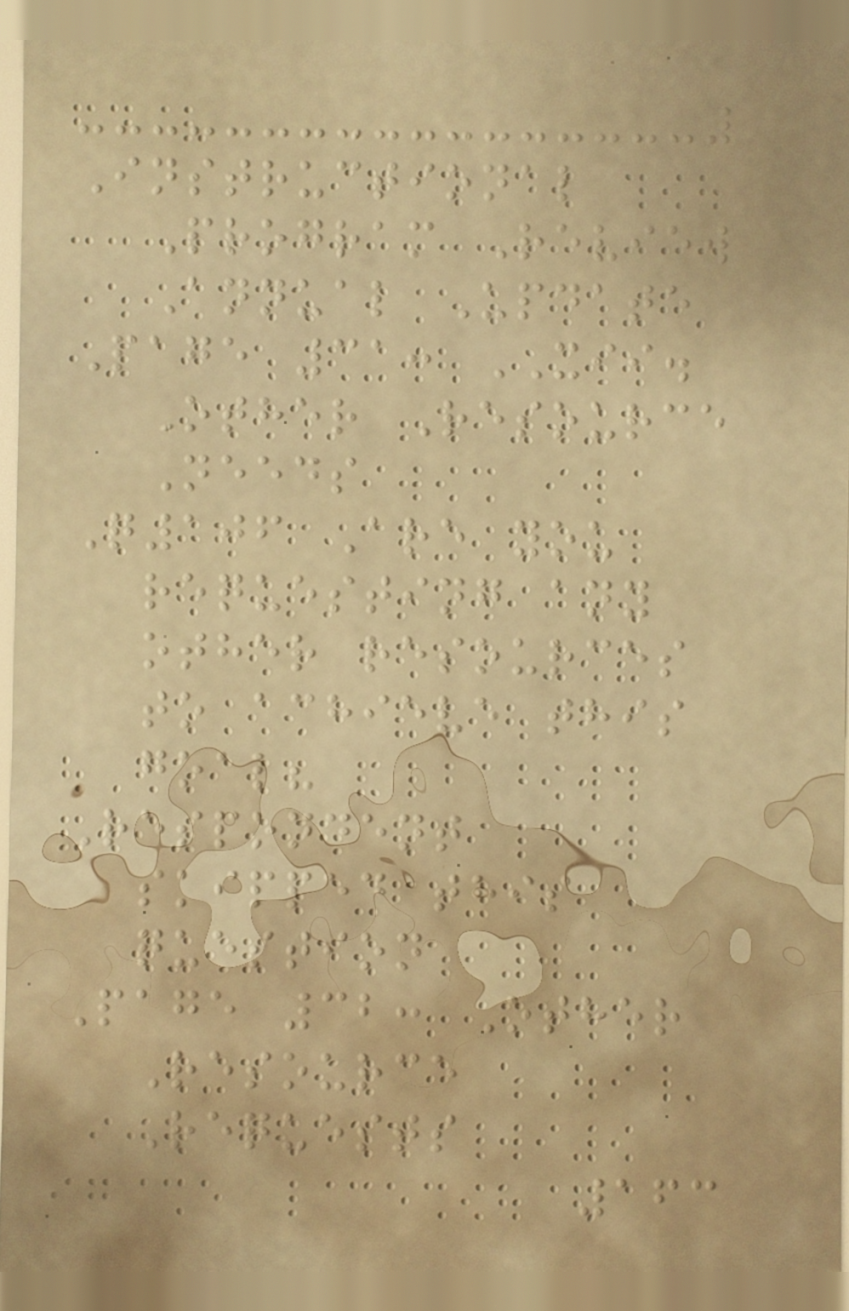Instructional
Program Review
Annual Update
Page 31: XII.
Other Resource
Needs
Q106 Are you
requesting any
other resources
to achieve this
goal?
Respondent
skipped this
question
Page 32: Other
Resource
Requests
163
